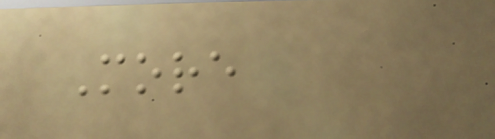More
